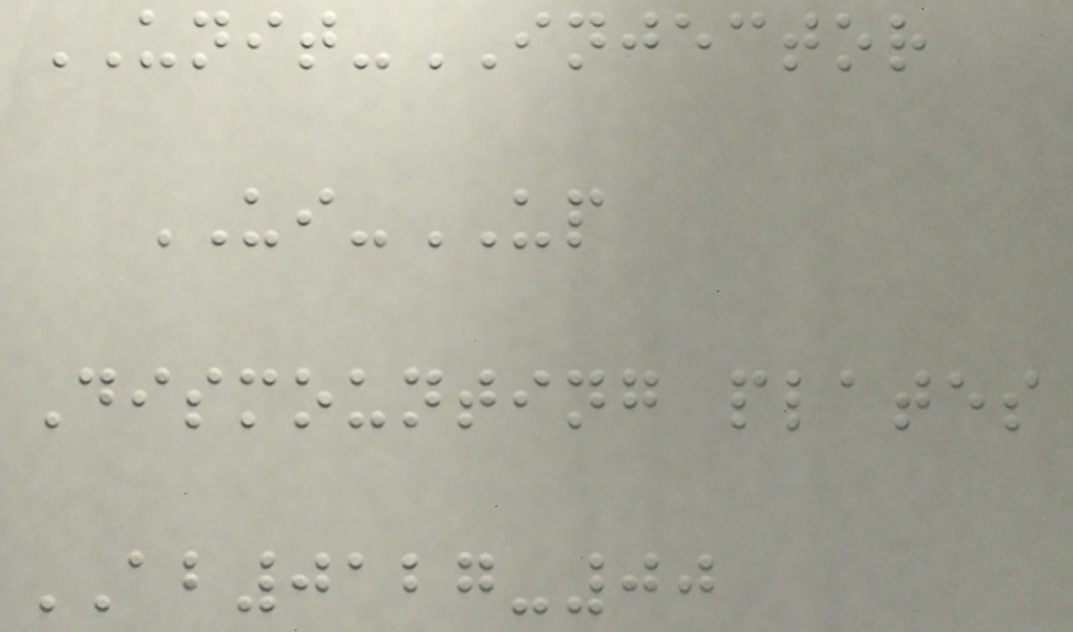UNIT-INJECTOR
UI-UP
Dismounting plates
AB0127-00
